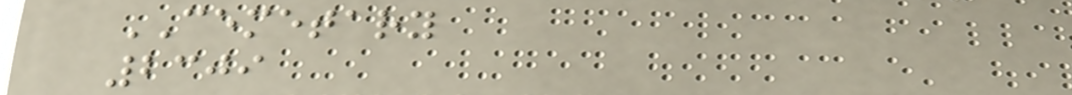CEMETARY
2309
